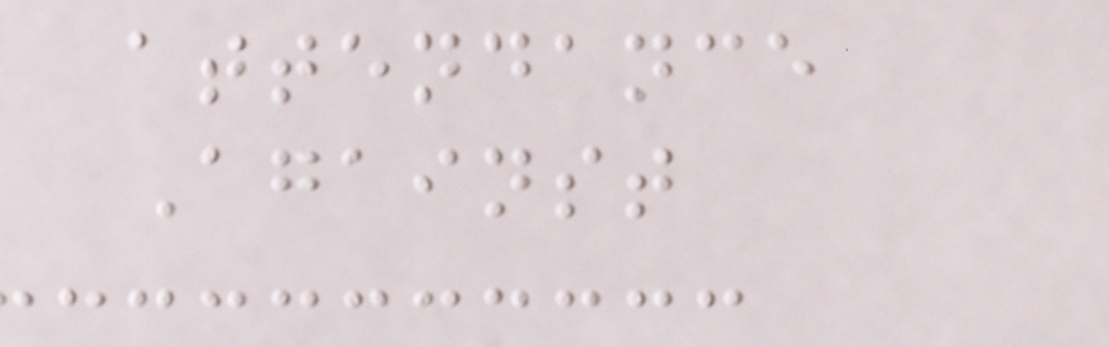attendance
Against
